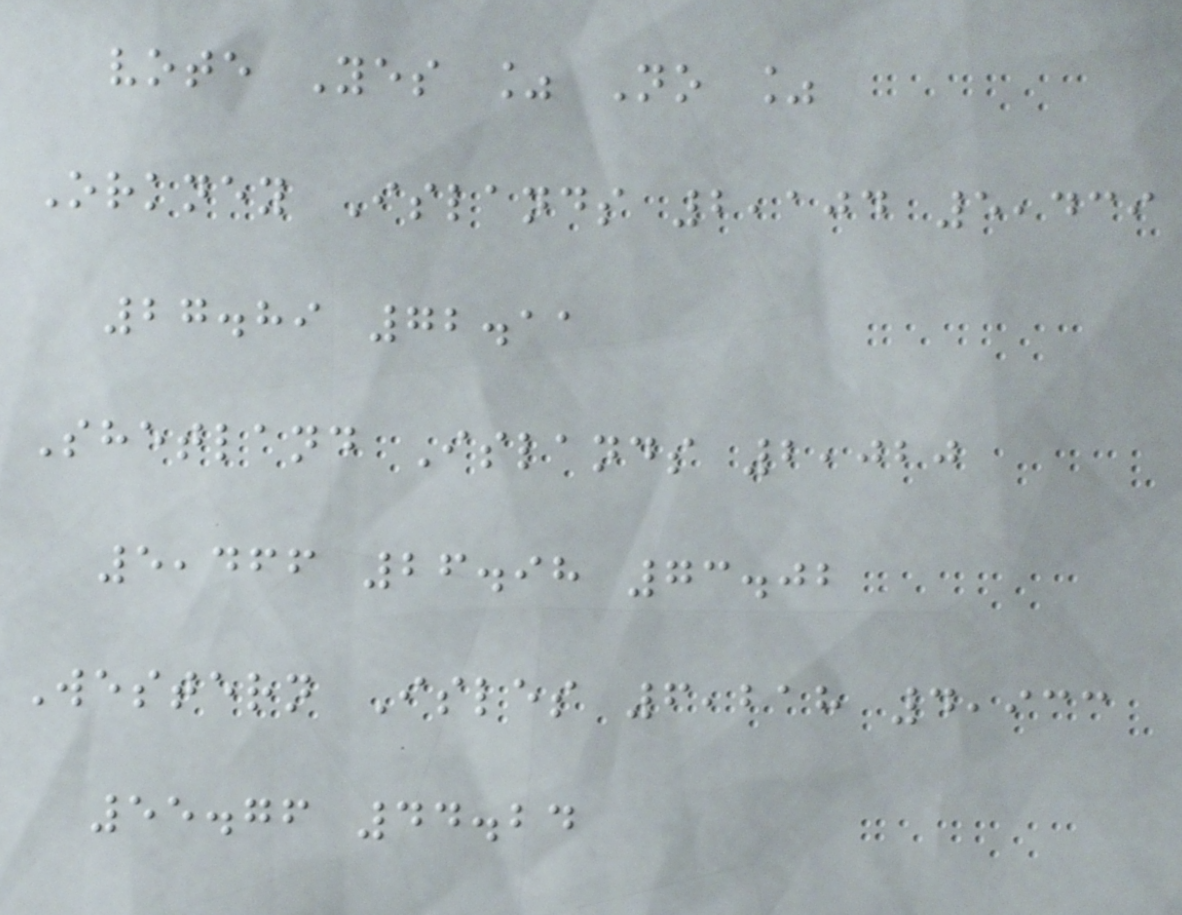vote Yes % No %
Orkney Islands 2,104 5,439
27.89 72.11
Shetland Islands 2,020
5,466 26.98 73.02
Western Isles 6,218 4,933
55.76 44.24
